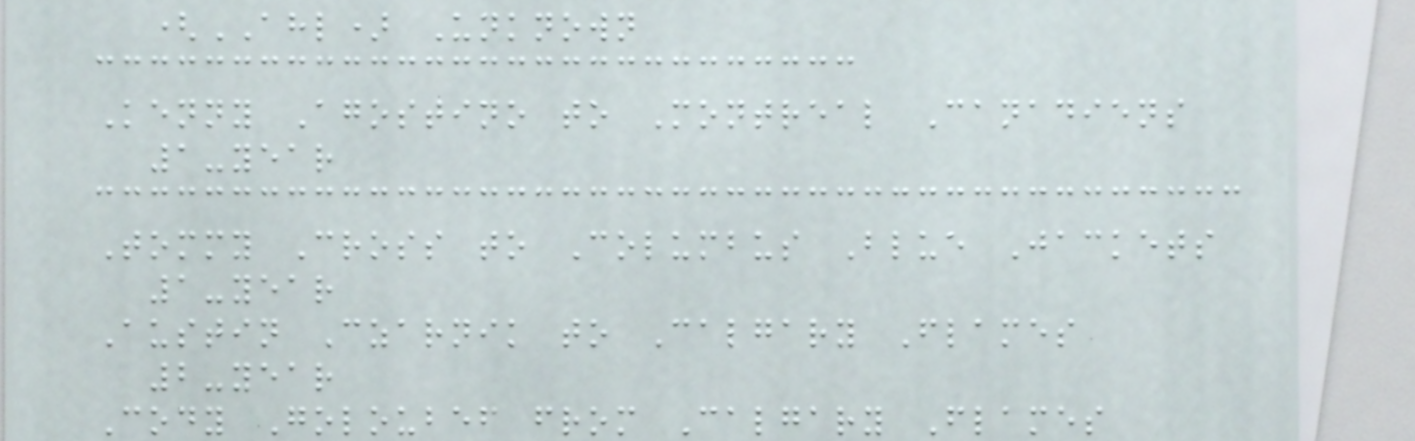(AHL) Unknown
Kenny Agostino to Montreal Canadiens
1-year
Tommy Cross to Columbus Blue Jackets
1-year
Austin Czarnik to Calgary Flames
2-year
Cody Goloubef from Calgary Flames
